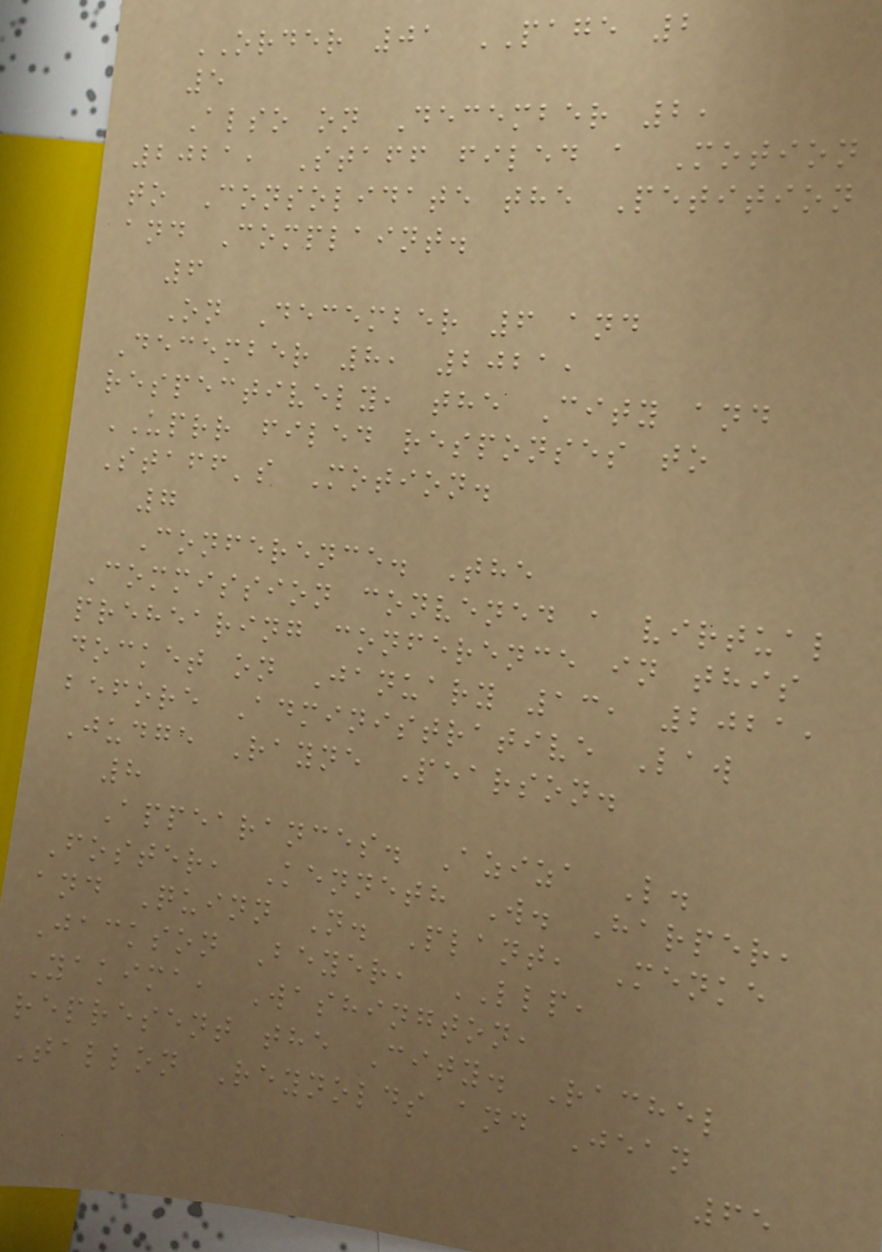ORDER 01 PAGE 2
5
Also on December 2,
2021, Staff filed a Motion
to Consolidate the Petition
and Complaint.
6
On December 6 and
December 8, 2021,
respectively, the City and
UPRR filed responses to
Staff's Motion.
7
Conference. The
Commission convened a virtual
prehearing conference in this
docket on January 13, 2021,
before Administrative Law
Judge Rayne Pearson.
8
Appearances. Aziza L.
Foster, Kenneth W. Harper,
and Quinn N. Plant, Menke
Jackson Beyer, LLP,
Yakima, Washington,
represent the City. Rachel
Tallon Reynolds and Jean
65
